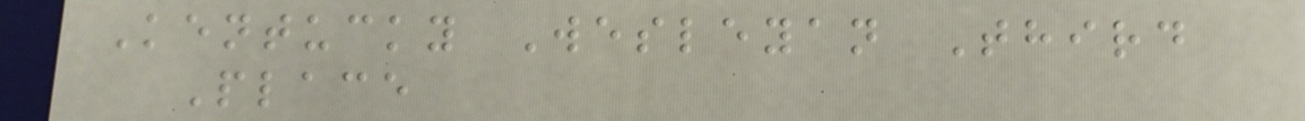Kentucky Wesleyan Third
Place
